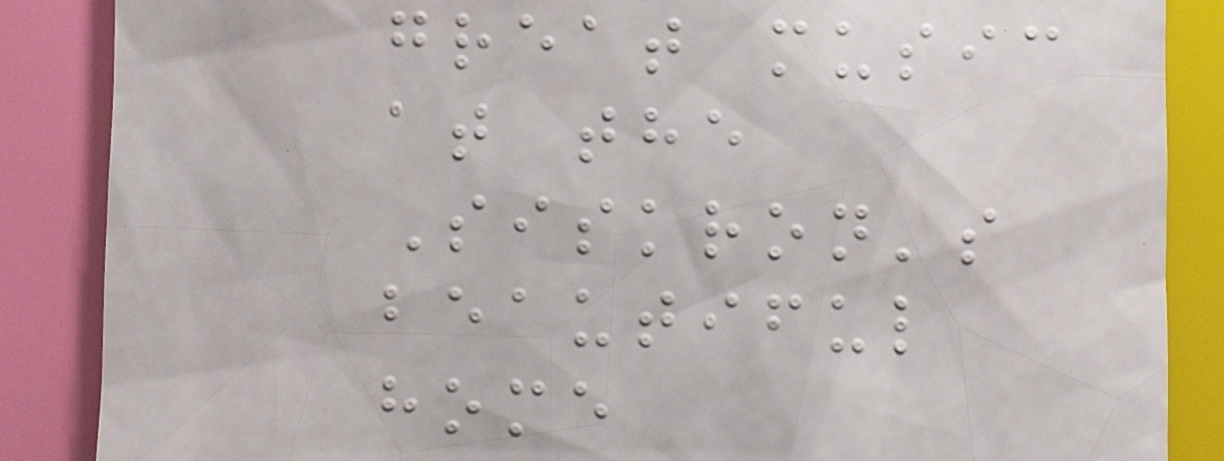great music
at the
Siskron's
beautiful
home
